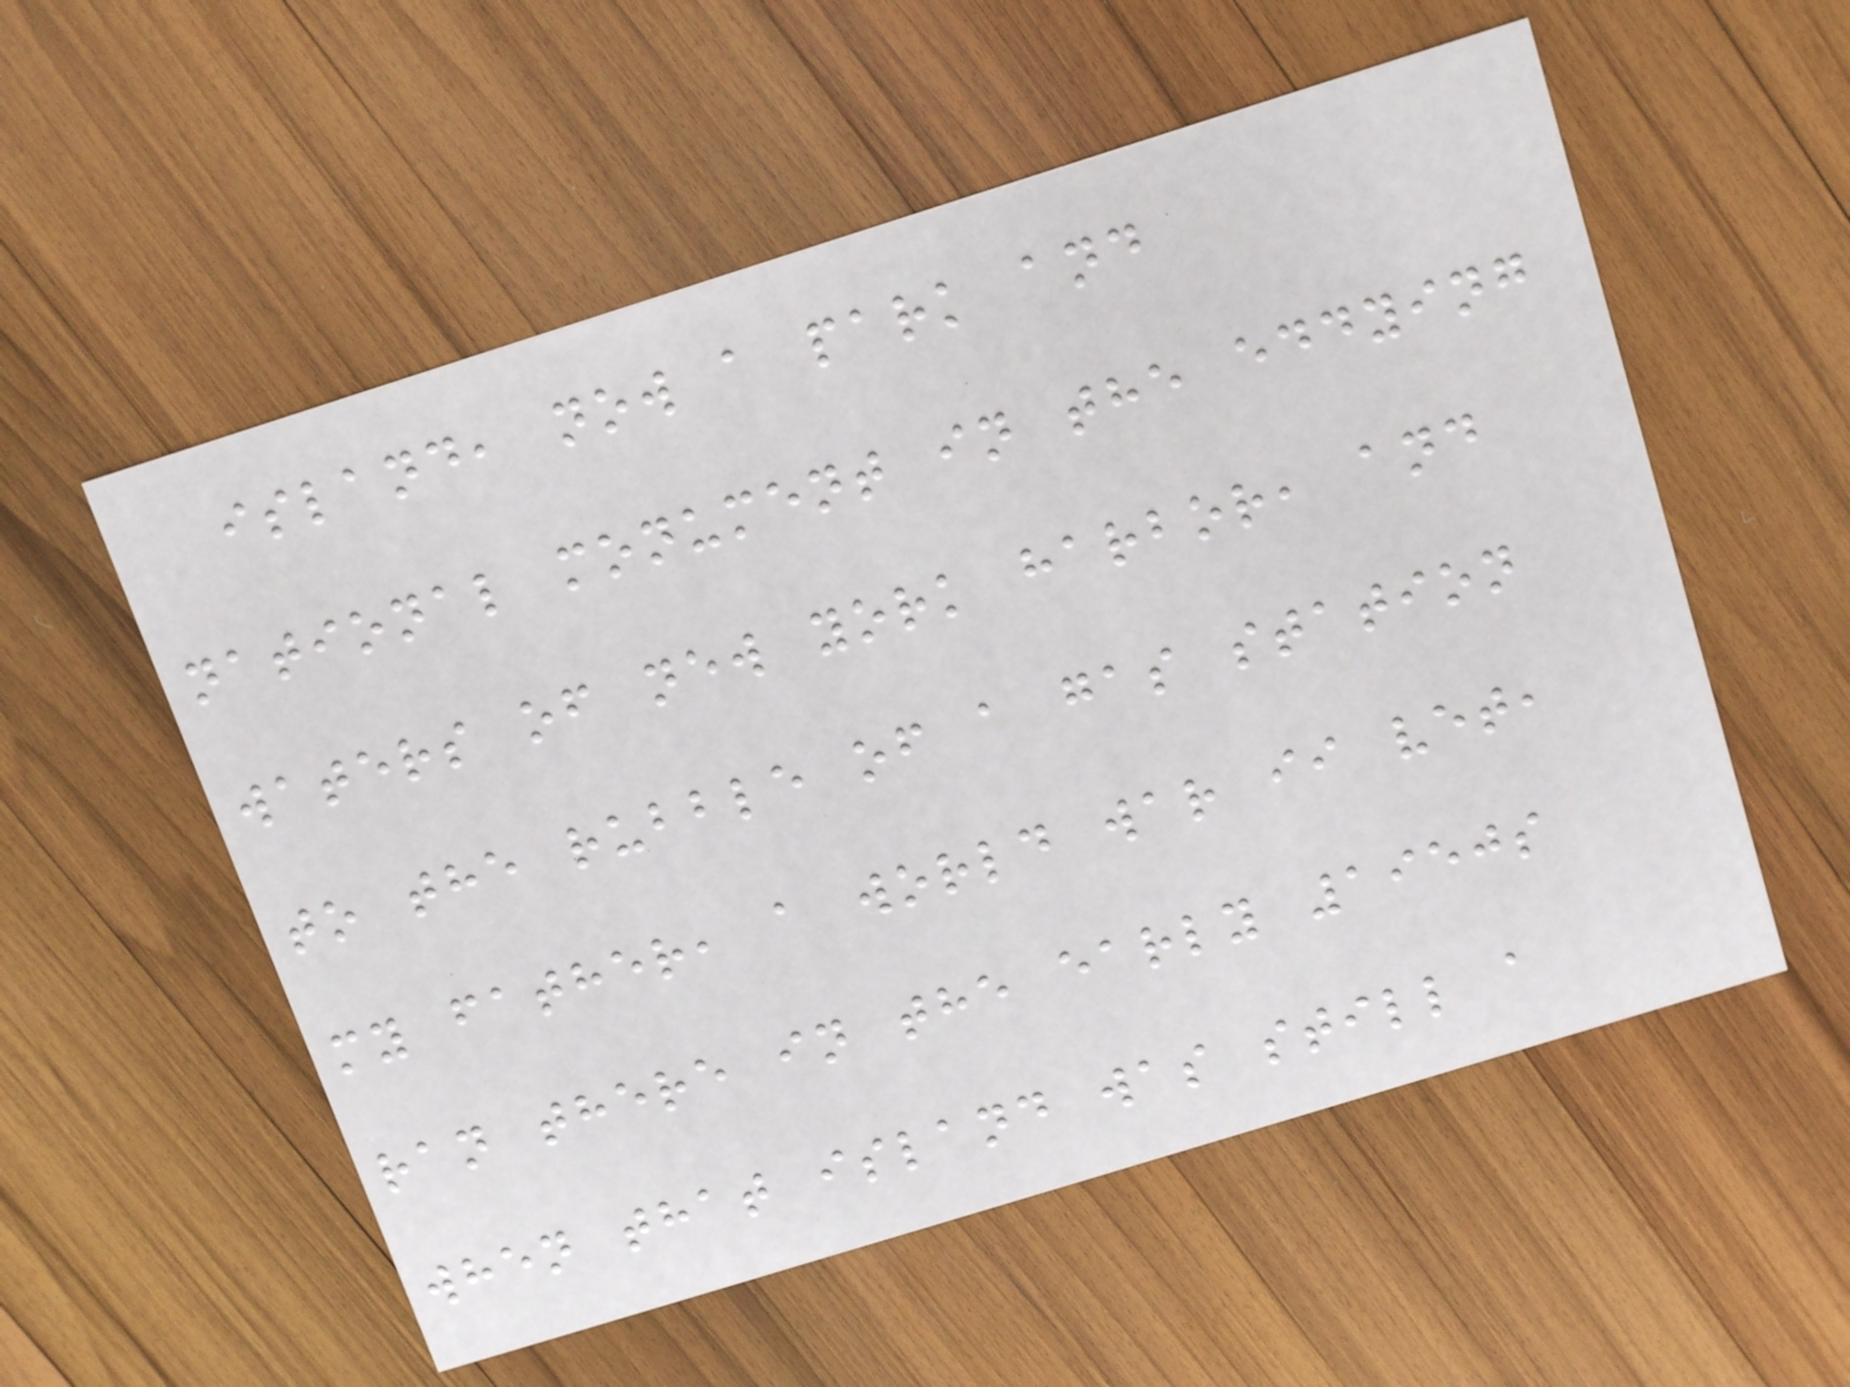island, now a park and
national monument in the eddying
waters of new york harbor, and
to the rubble of a gas station
my father, a world war ii vet,
ran there in the early 1950s
when that island was still a
